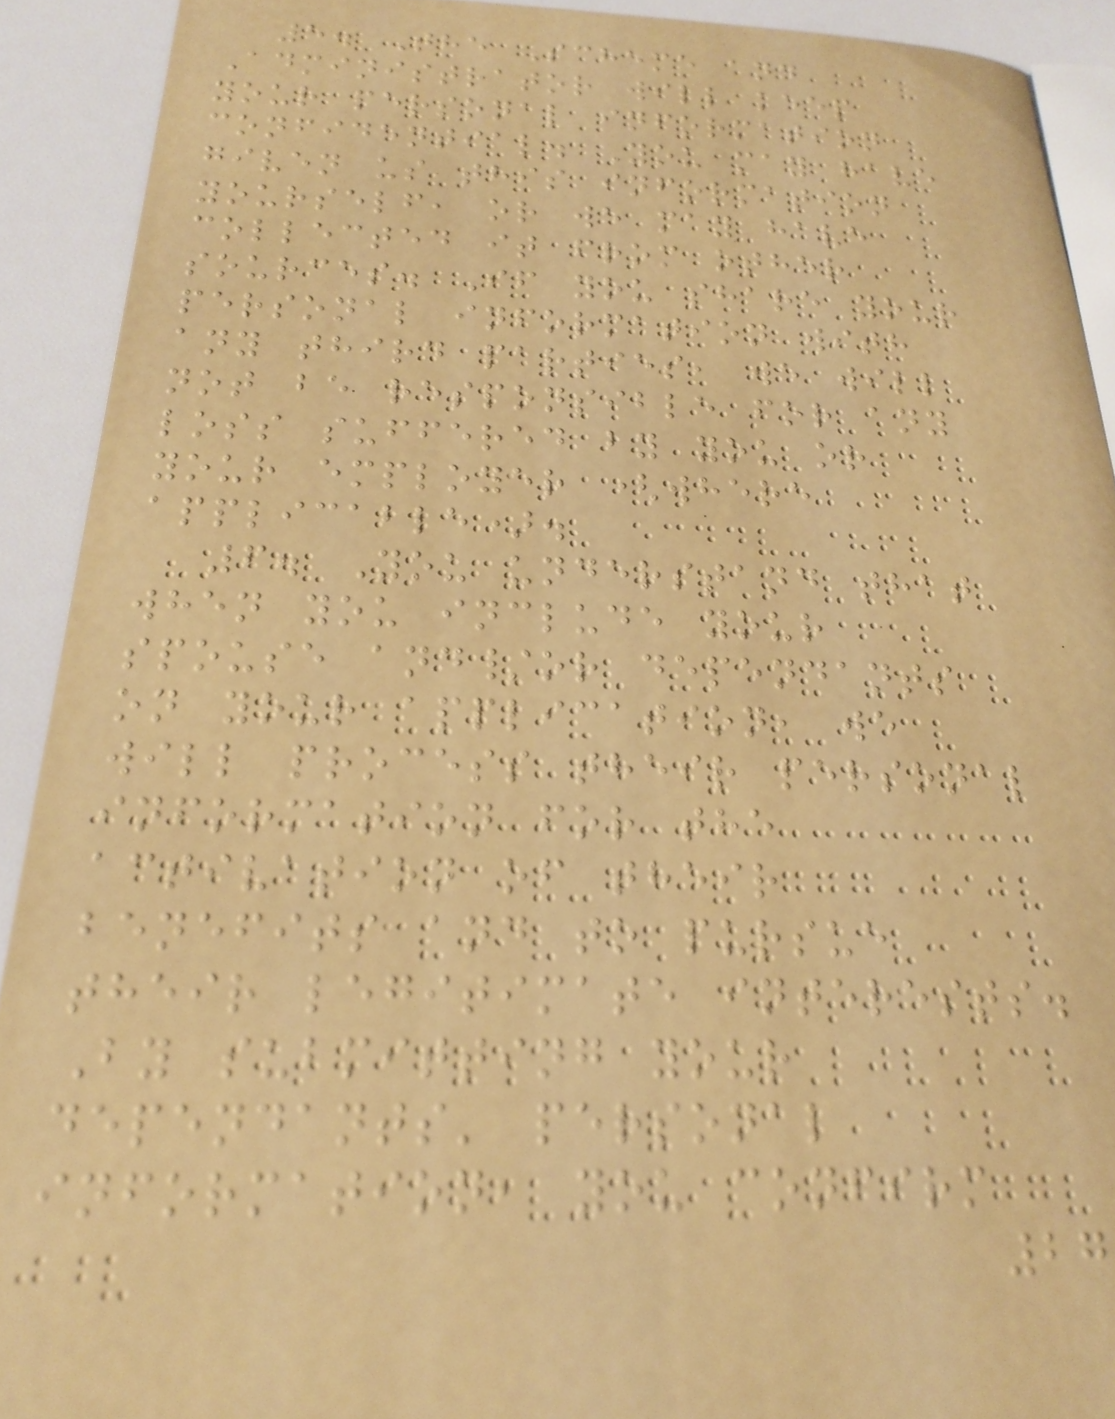5. The Scheme and
Administrator will keep
your personal information
confidential. You may have
given us this information
yourself, or we may have
collected it from other
sources. If you share your
personal information with
any third parties, we will
not be responsible for any
loss suffered by you or
your employer (where
applicable).
6. You understand that
when you include your
spouse and/or dependants
on your application, we
will process their personal
information for the
activation of their
benefits and to pursue
their legitimate interests.
By submitting your
dependants' personal
information, you confirm
27
